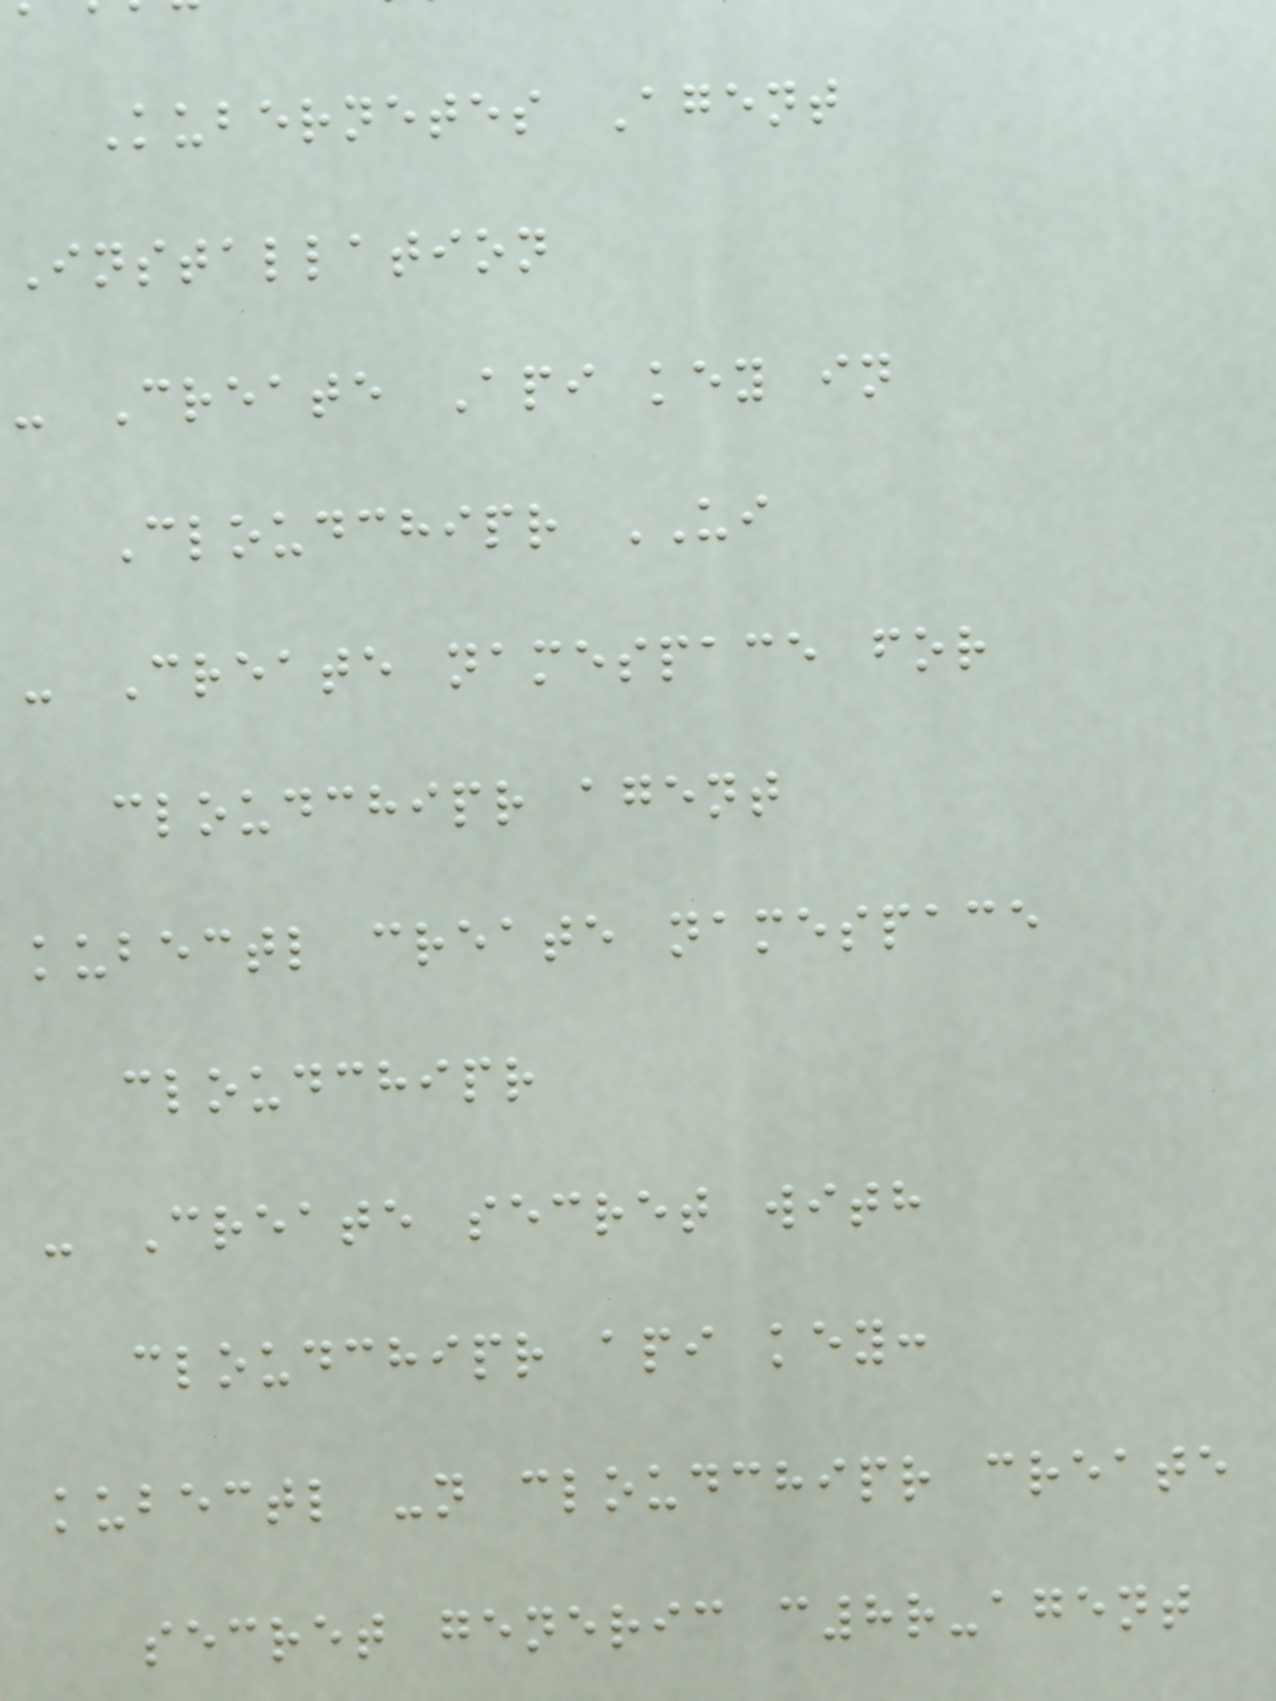Kubernetes Agent
Installation
- Create Api key in
Cloudchipr UI
- Create namespace for
cloudchipr agent
kubectl create namespace
cloudchipr
- Create secret with
cloudchipr api key:
kubectl -n cloudchipr create
secret generic c8r-agent
